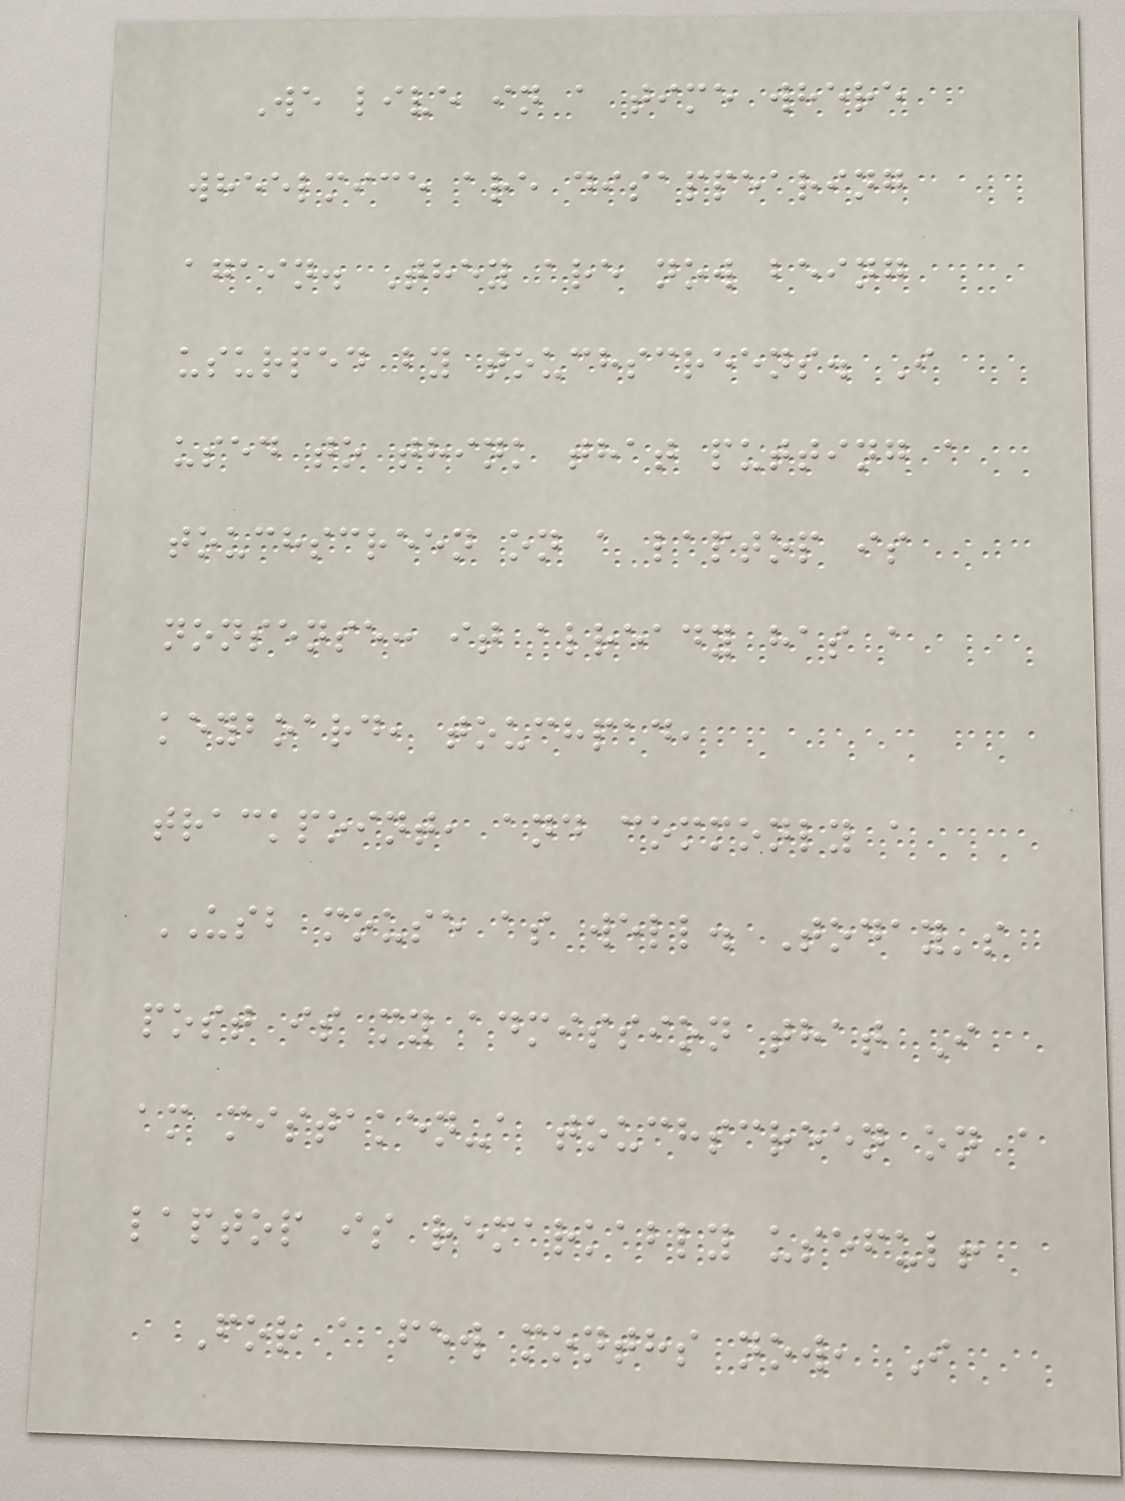We live in a time where
wheelmice are disappearing
again. They are now being
usurped by touchscreens. I
used to think that putting a
touchscreen on a laptop is
nonsense: it already has a
keyboard, touchpad,
trackpoint, and commonly a
USB mouse as well. Today's
post is my admission that I
am mistaken-a touchscreen on a
laptop is remarkably useful!
For a few months now, I
